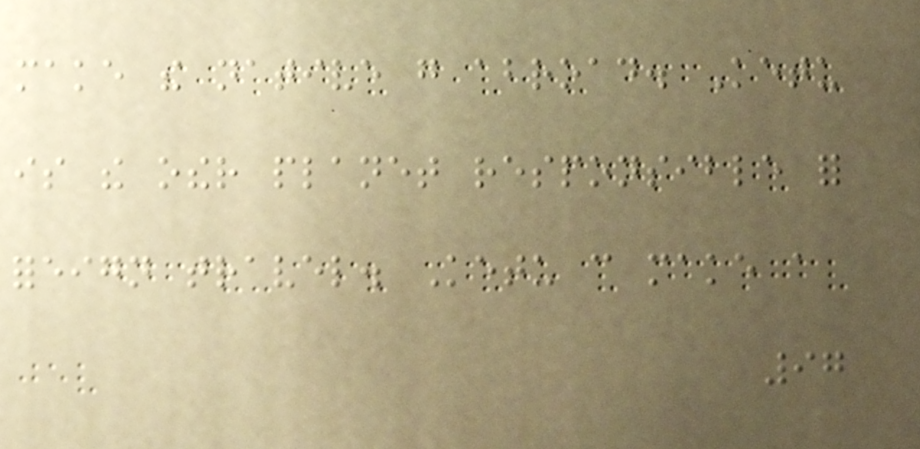make the native go abroad. Ketu
is the other planet responsible for
foreign travel. Ketu can make a
97
